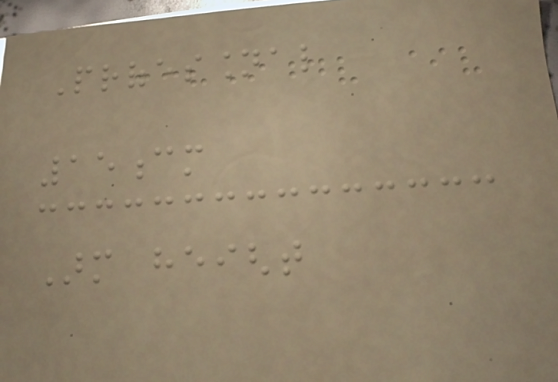Professional
15cm
Arm height
